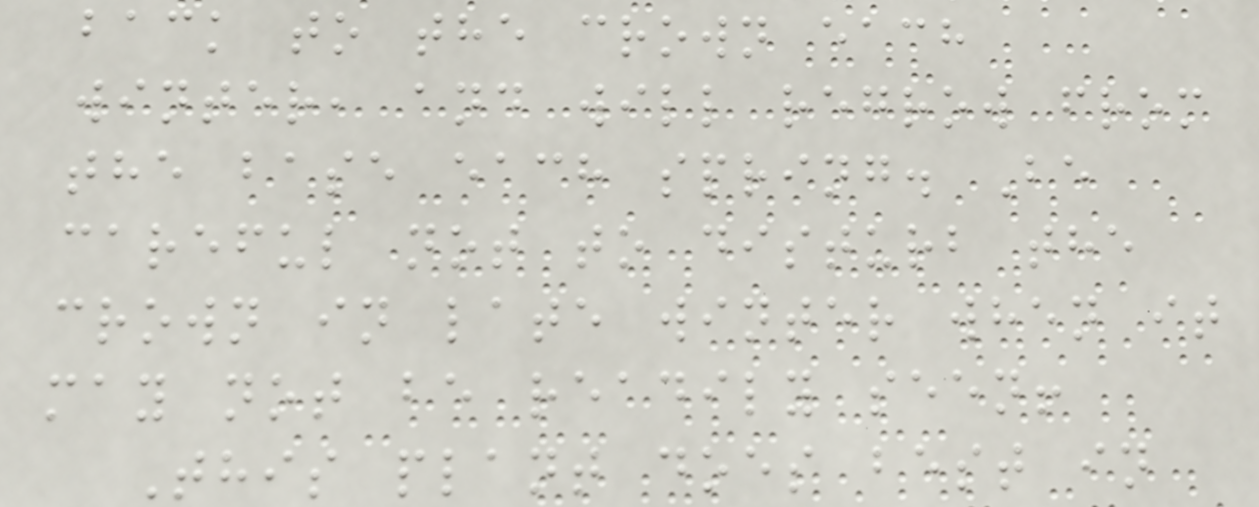back to the crown each
winter, and will regrow from
the base each spring. Be
careful not to disturb the
crown in late winter when it
may not be readily seen!
This plant does best in
